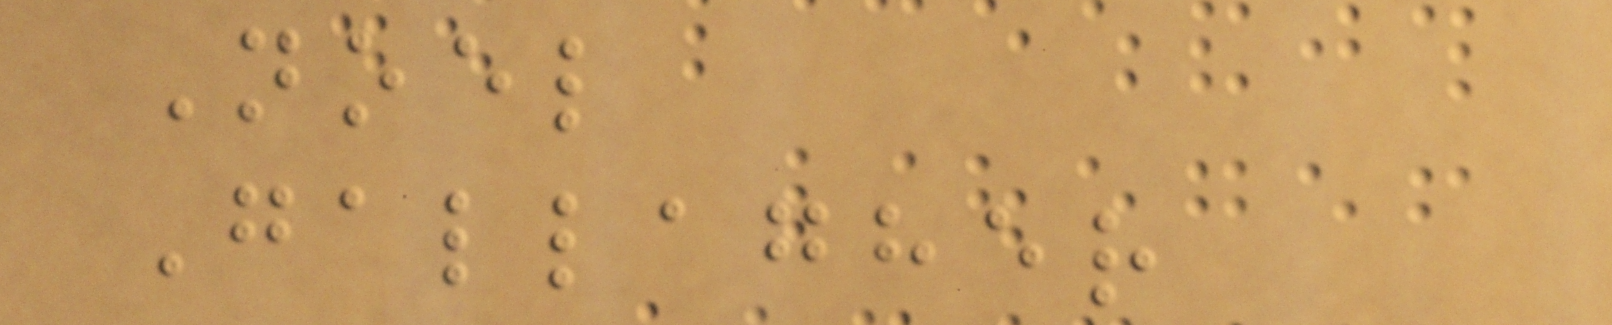Noel
Gallagher
